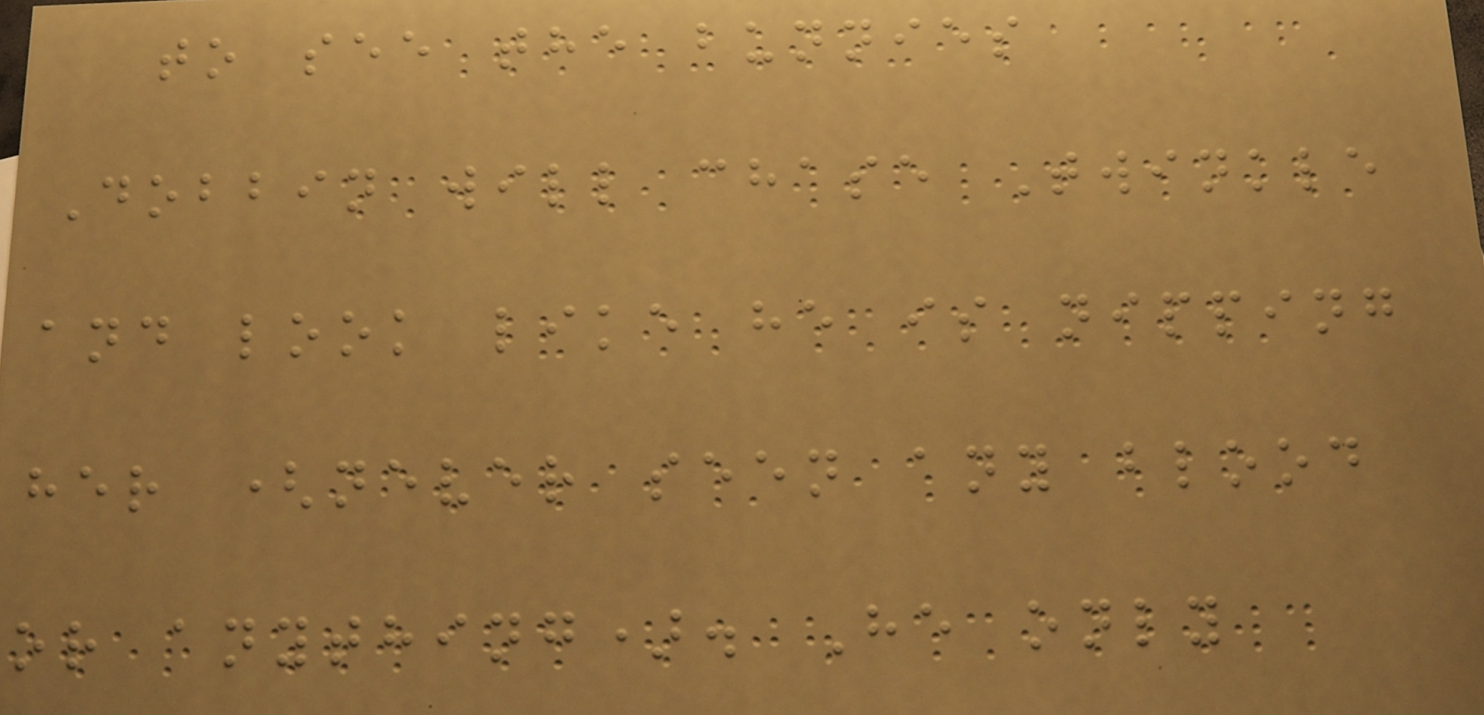to see the bunnies
Dobbin will chase Twinkle
and look like he is nipping
her (never seen any blood
or anything). He only
